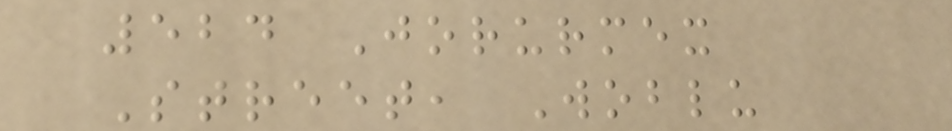524 Jorurmex
Street, Woblu
